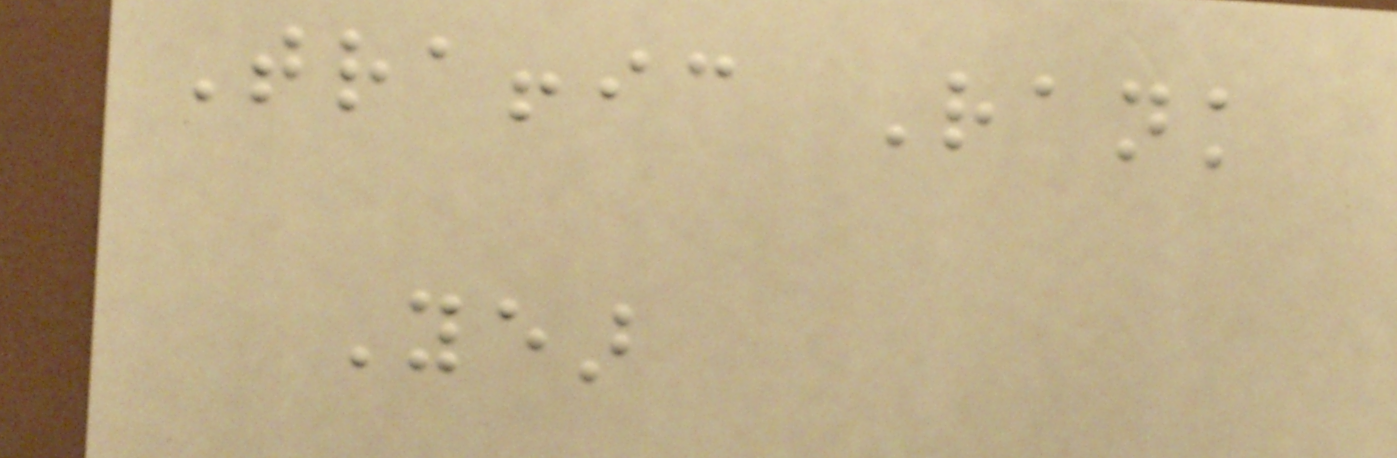Traffic Rank
Year
